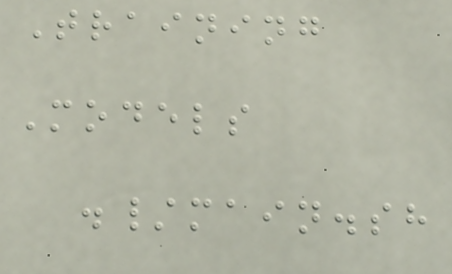Training
Models
./main.sh
